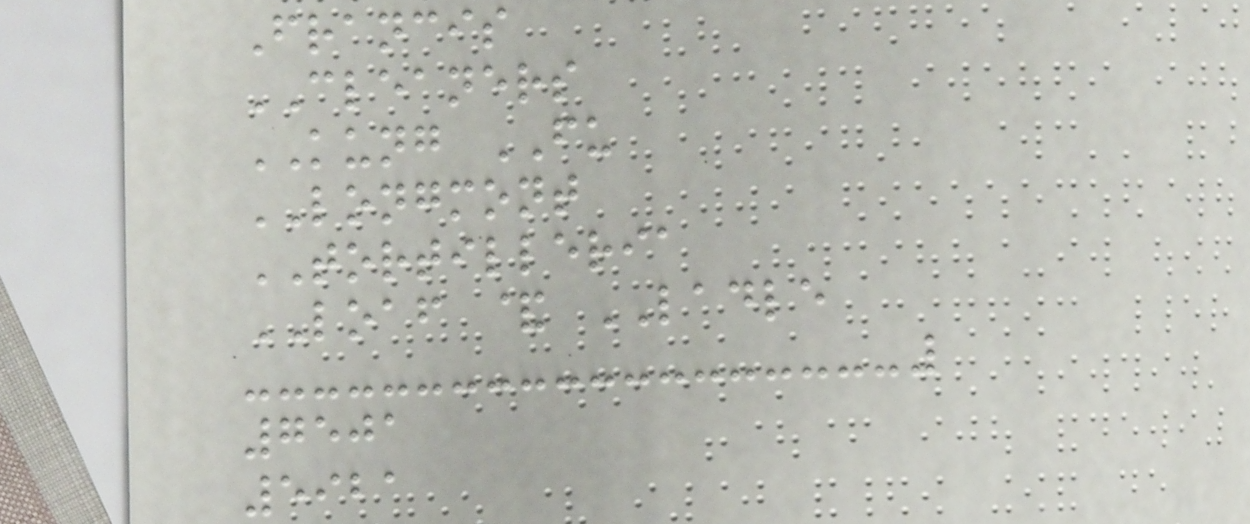Francis
CLEANERS
KUNG FU
LONGMONT
TORTILLERIA
LOAF & LADLE
7501
5921
